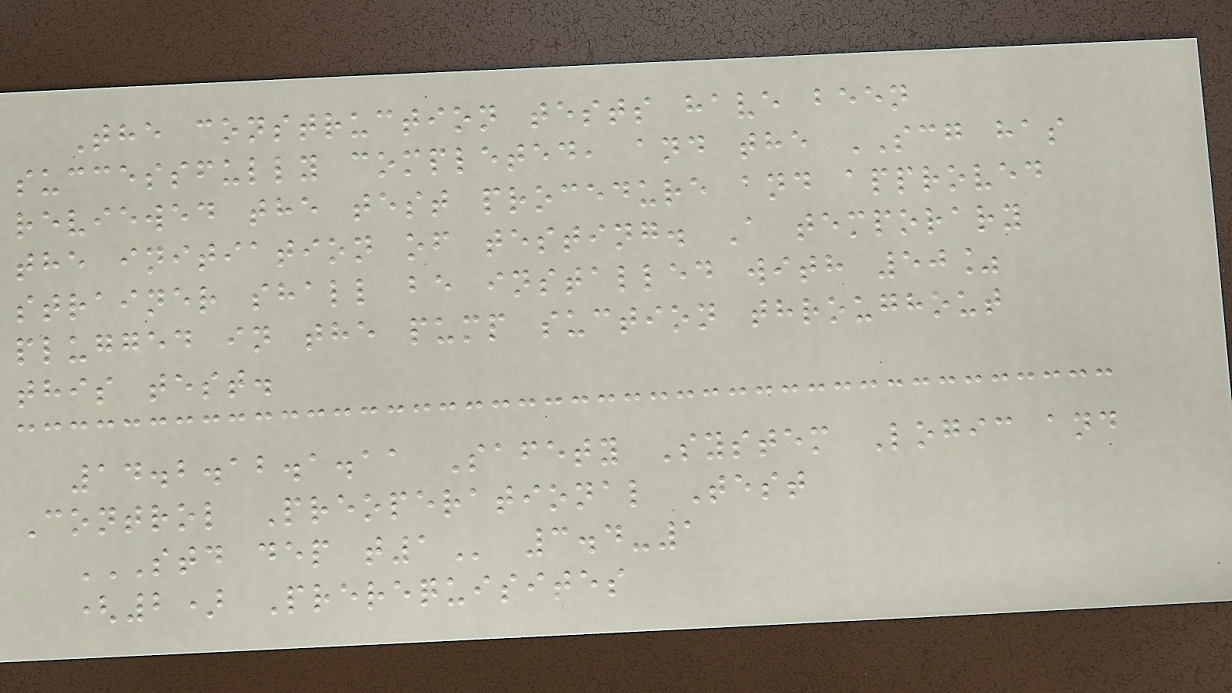The construction tests have been
successfully completed, and the SCG has
reviewed the test procedure and approved
the initiation of testing. A temporary
strainer shall be installed with 50%
plugged in the pump suction throughout
this test.
14.2.12.1.11 Safety System Logic and
Control Preoperational Test
STD DEP T1 3.4-1
(2) Prerequisites
